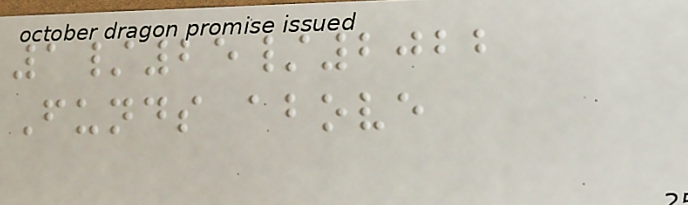1/25/2022
Funds above
